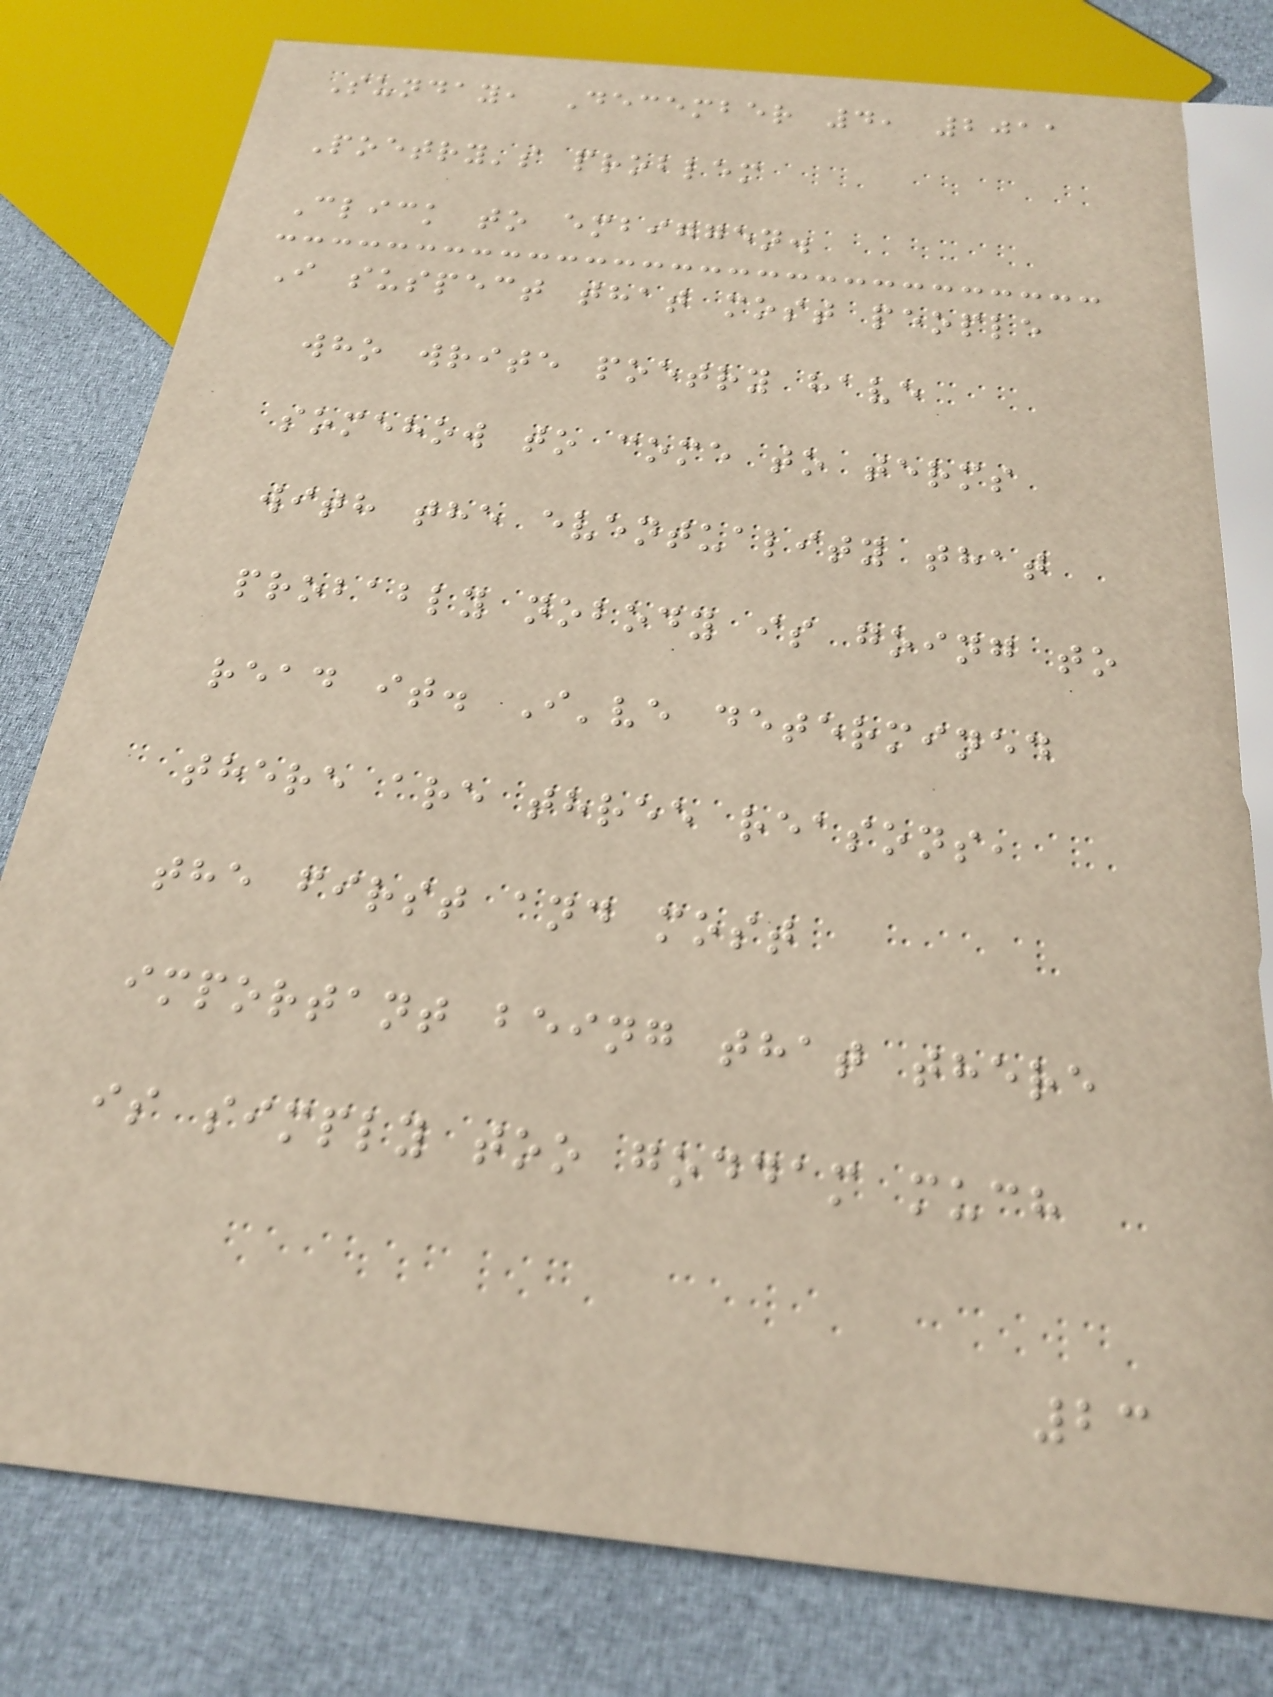Sunday, December 4, 2011
Poetry's problem
Click to embiggen.
I suspect that most people
who write poetry have
somehow to come to terms
with the eventuality that
probably nobody is going to
read it. I've determined
there are three reasons,
the first and most
important being that there
is simply too goddam much
23
